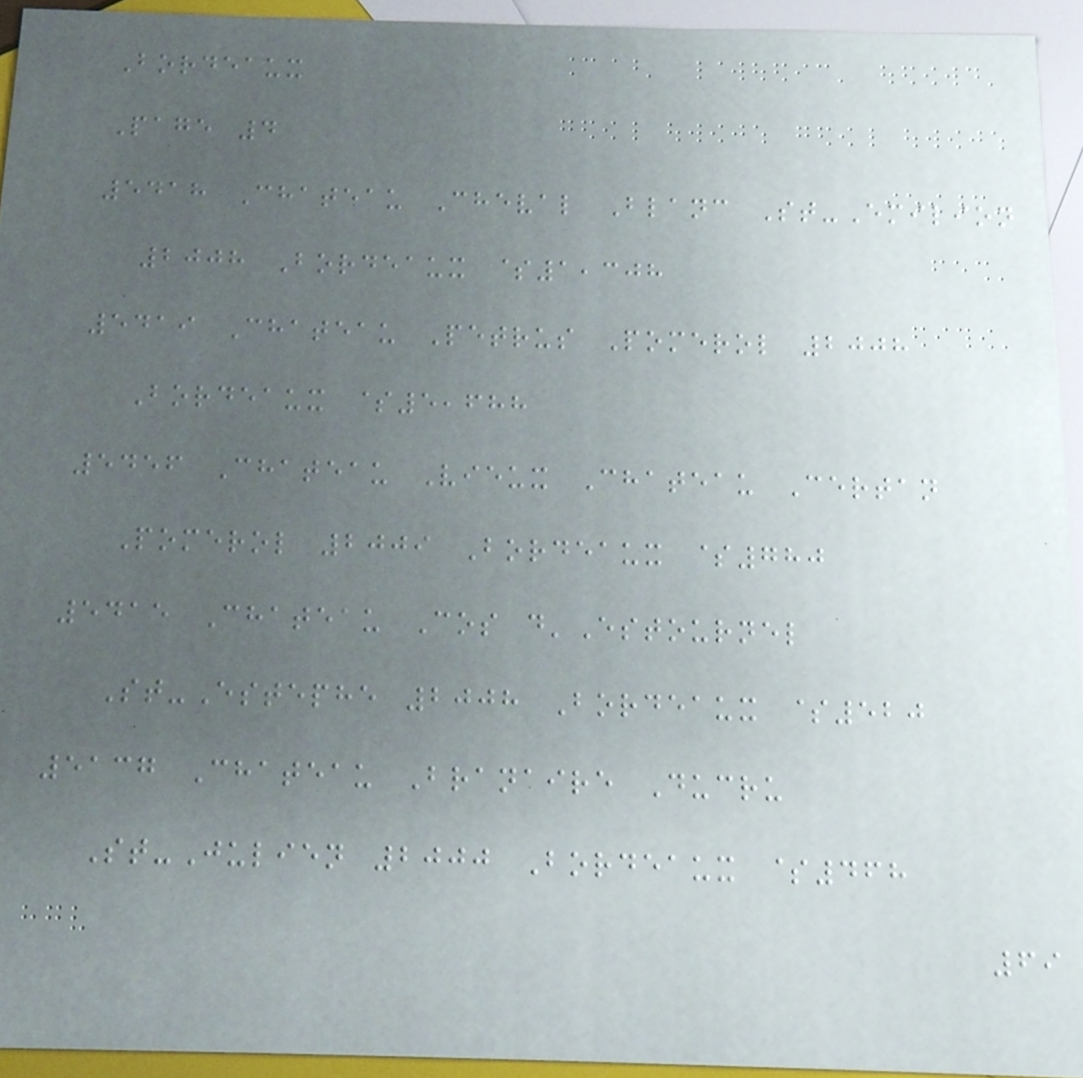Bordeaux
Page 4
5418 Chateau Cheval Blanc St-Emilion
2008 Bordeaux $1,308
5419 Chateau Petrus Pomerol 2008
Bordeaux $5,688
5456 Chateau Vieux Chateau Certan
Pomerol 2009 Bordeaux $780
5415 Chateau Cos d'Estournel
St-Estephe 2008 Bordeaux $520
5137 Chateau Branaire Ducru
St-Julien 2000 Bordeaux $468
69
